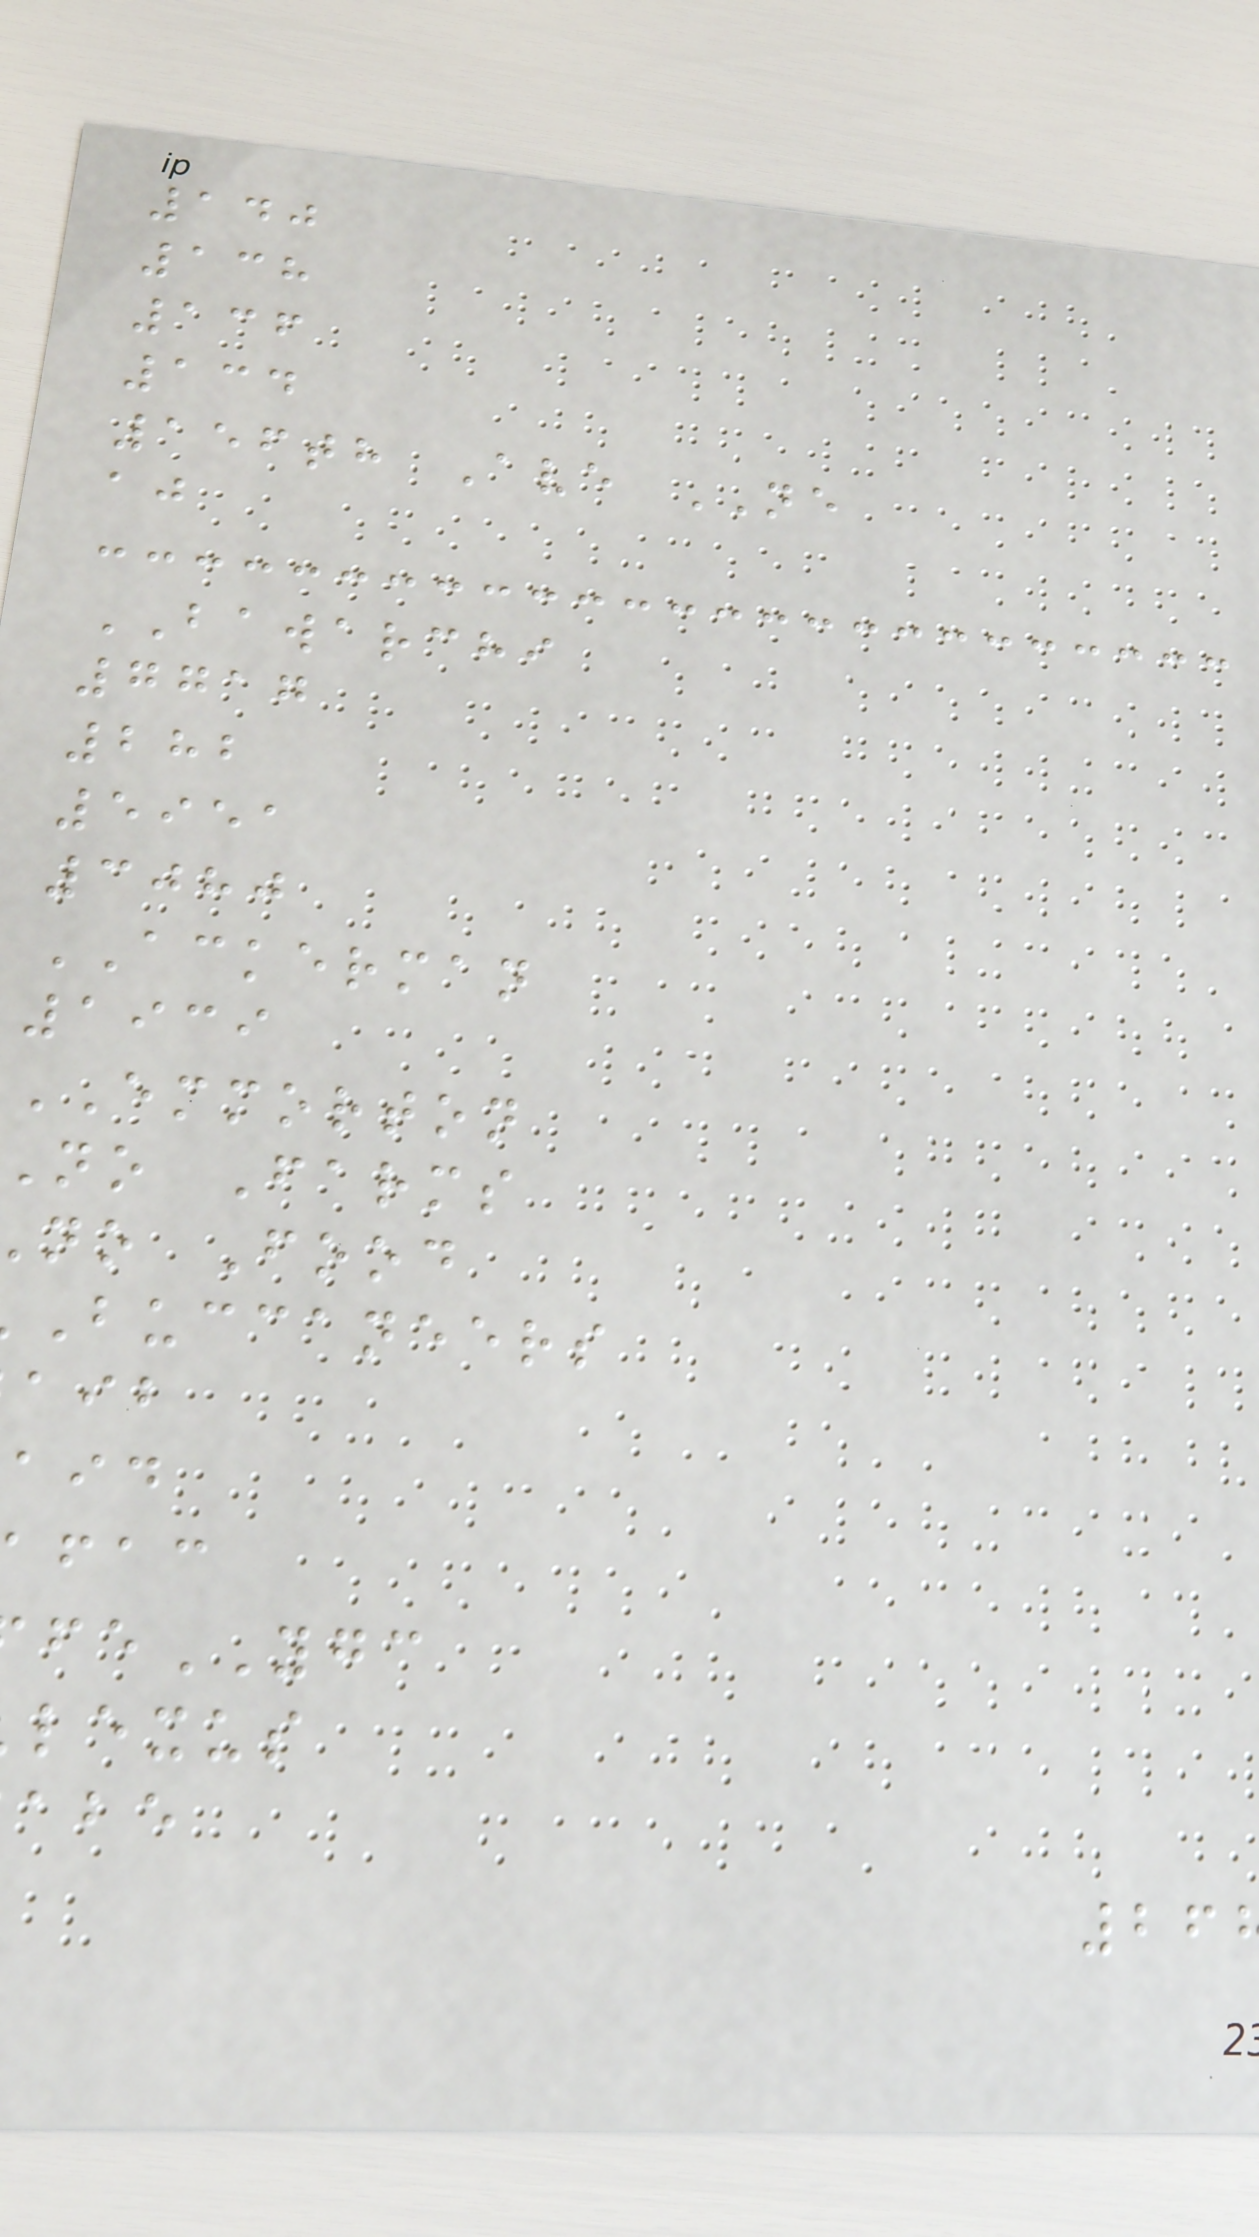140
138
136
134
156th Ave NE
aj
BAWARCHI
7717
282
5951
3080
ACKERMAN
1939
EMMORTON
no Farms
no Food
buccaneers
YGC
lexus
